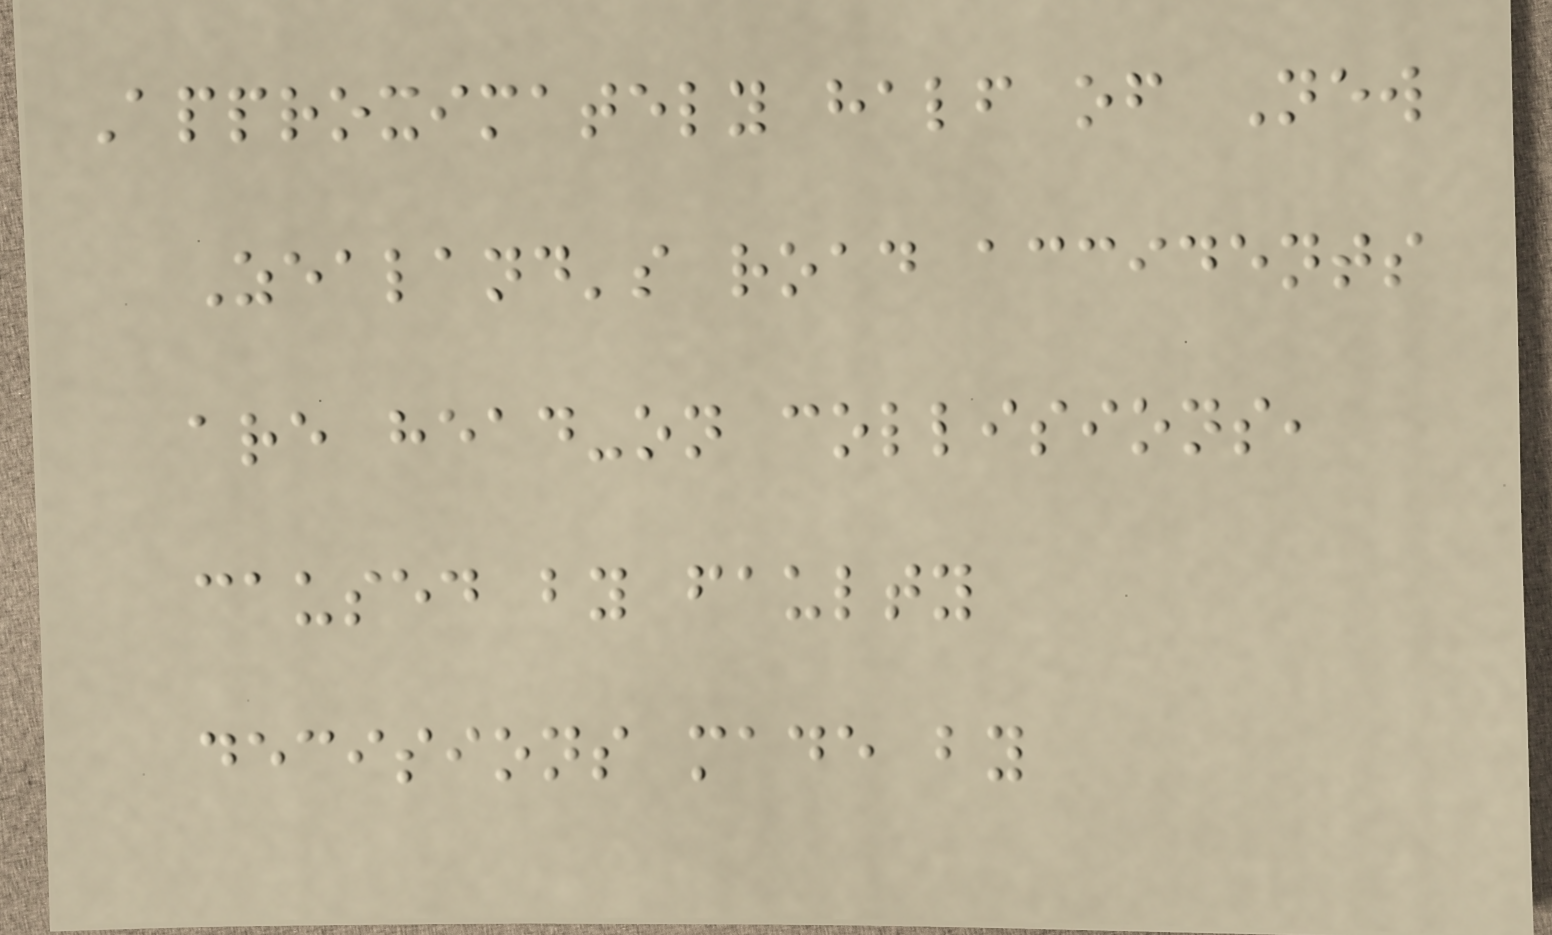Approximately half of New
Zealand's road accidents
are head-on collisions,
caused by faulty
decisions made by
